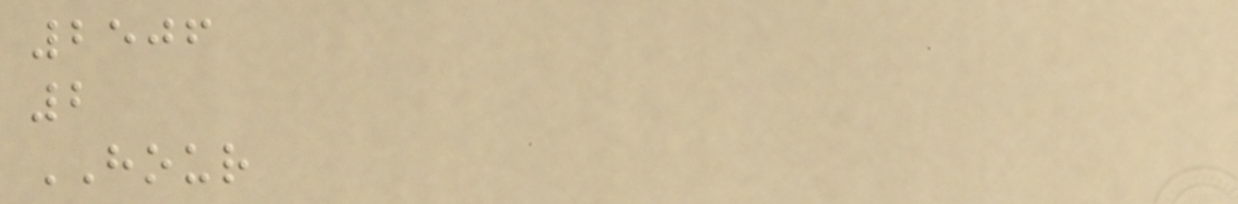2506
2
HOUR
